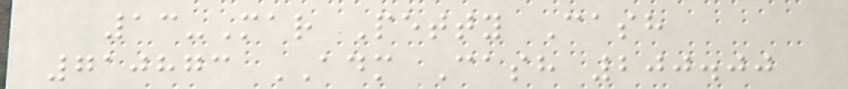13-Mar Petty Cash
710873 ADM Cash 200.00
